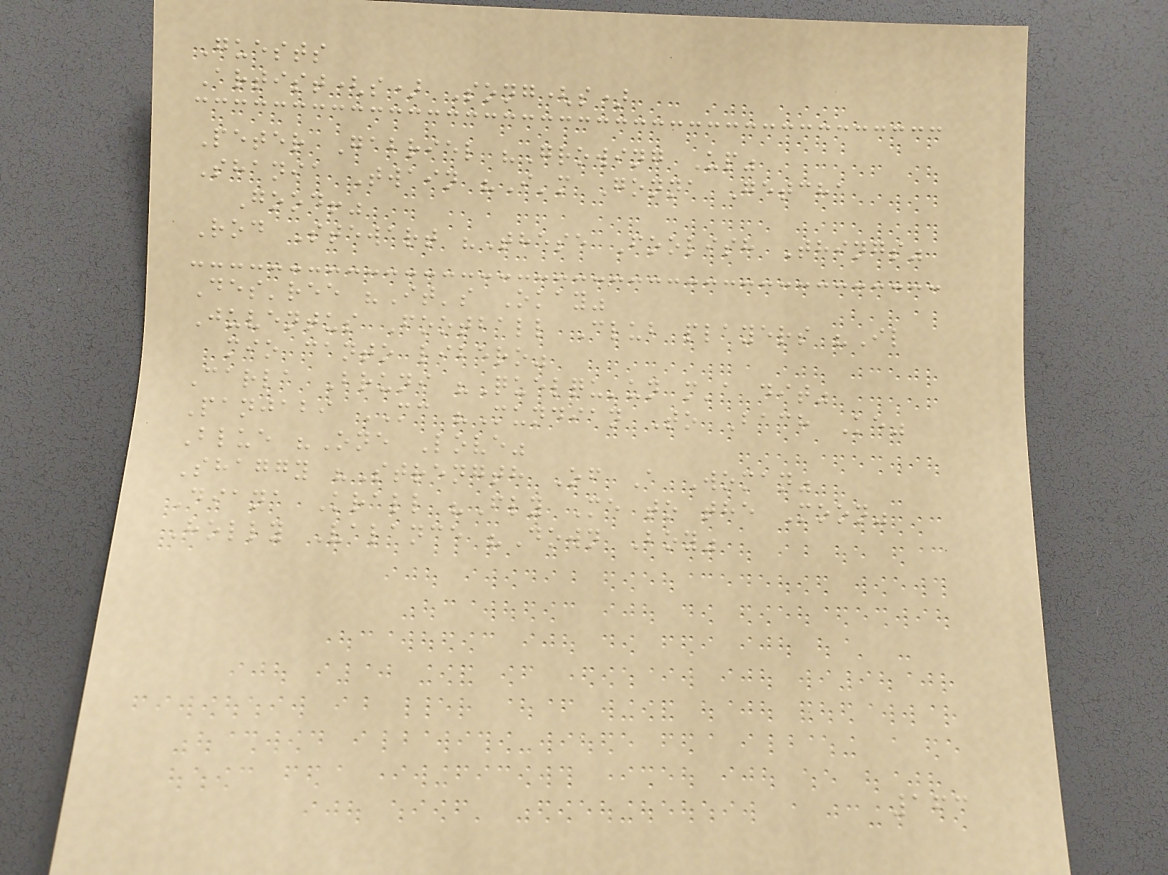Guests
Artist(s) Song(s)
Peter Gabriel "Growing Up"
Shania Twain "I'm Gonna Getcha
Good!"
Rod Stewart "These Foolish Things"
Des'ree "It's Okay"
Juventus Football Club players "Il
mio canto libero"
Carla Bruni "Quelqu'un m'a dit"
Panjabi MC "Mundian To Bach Ke"
Blue "One Love"
Shaggy "Strength Of A Woman"
Diana Krall "Fly Me to the Moon"
Holly Valance "Down Boy"
163
